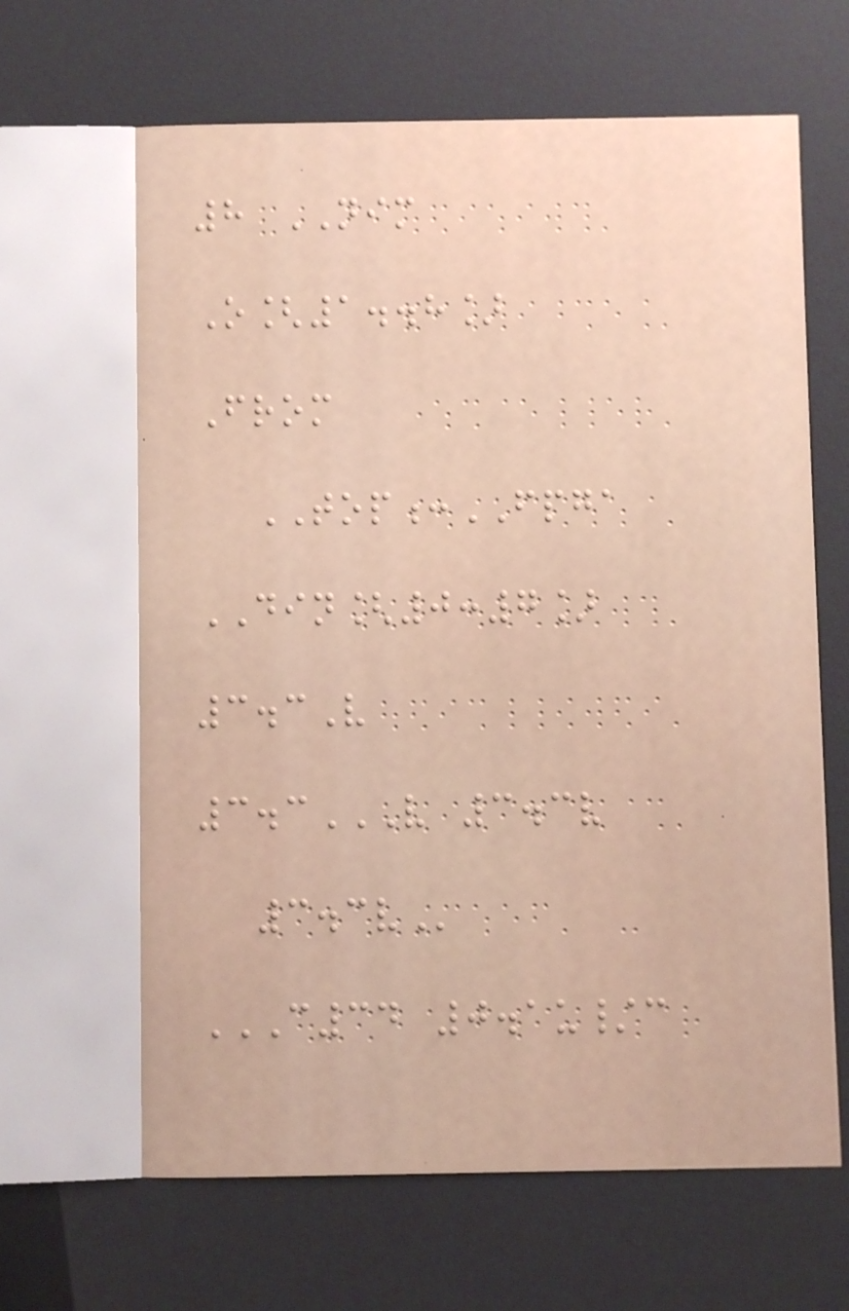8 NIM
O[1..8]
From
TOP:FPGA
DIN[0:7]
3.3V
3.3V 3.3V
3.3V
C34 0.1U/C
